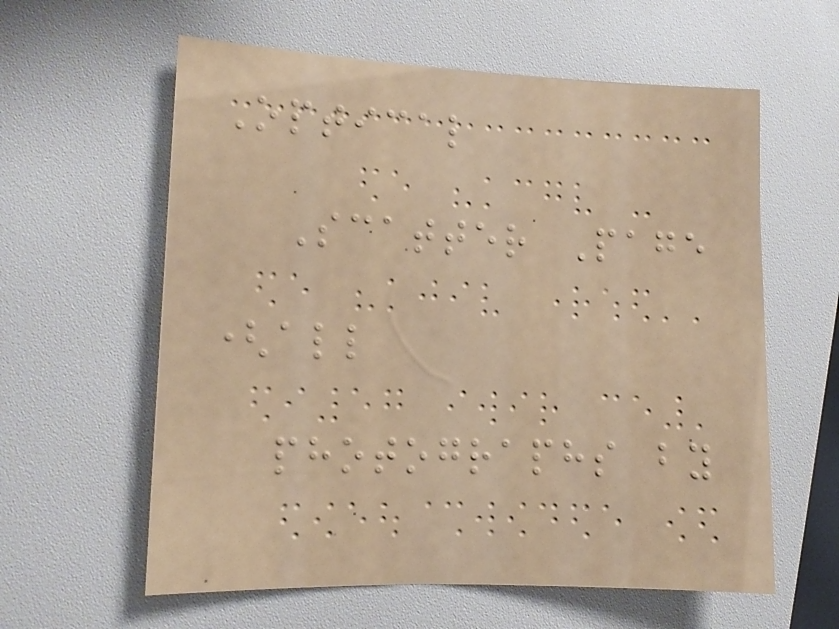Optical
Scatter Page
(all
photographs by
